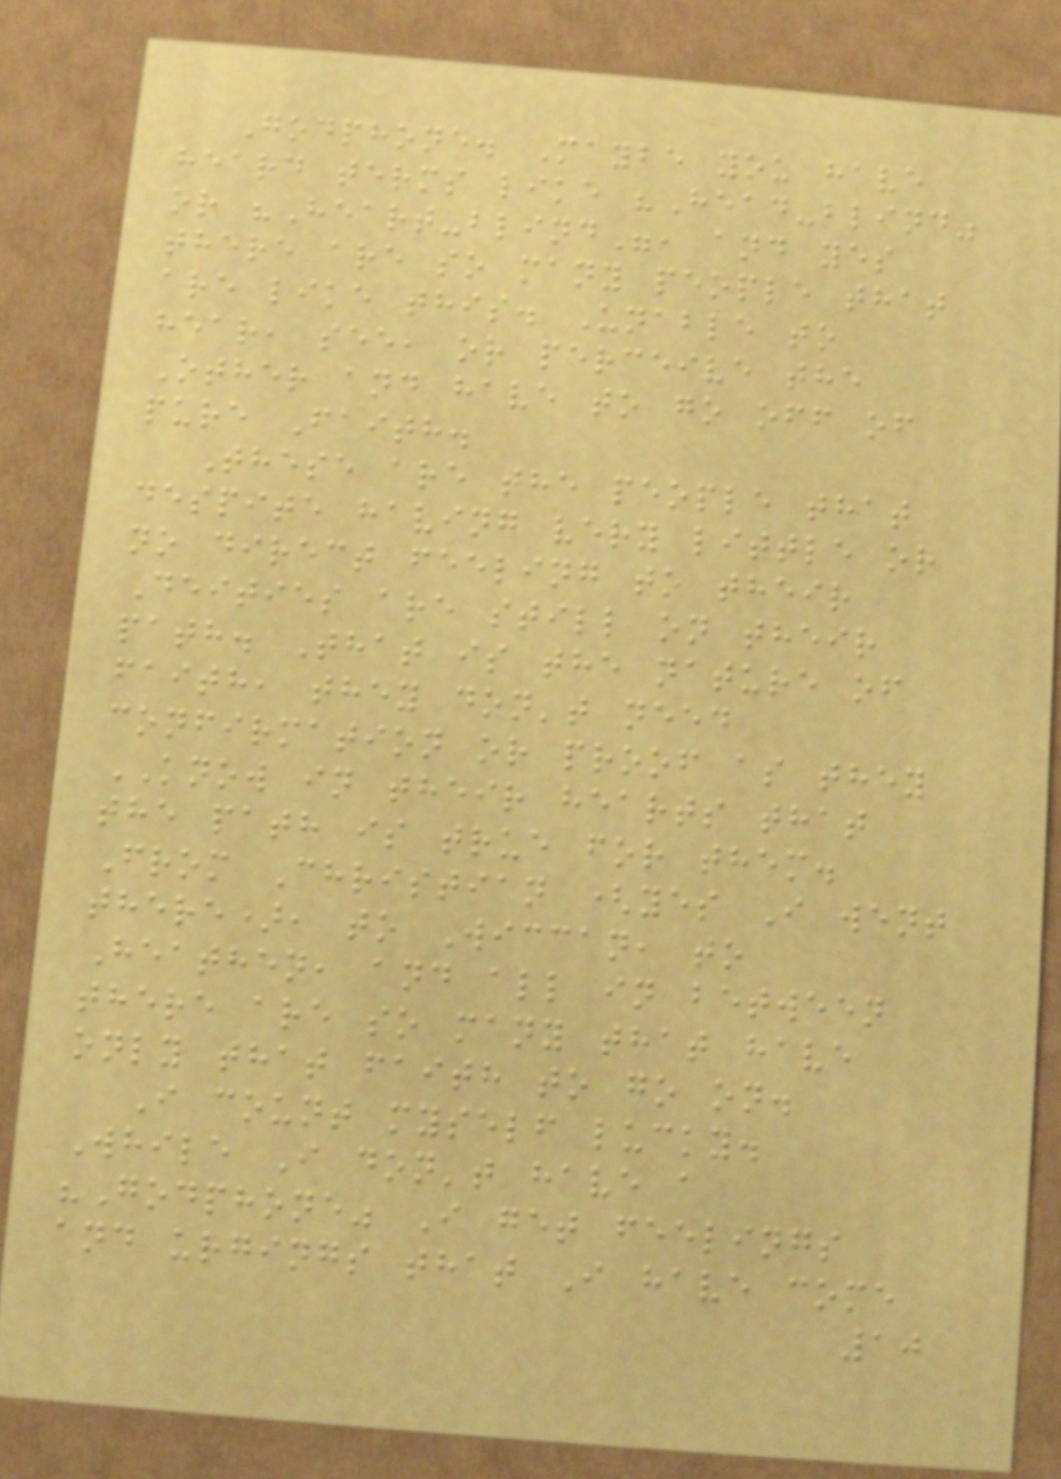Godphone. Maybe you have
heard terms like "Head-blind"
or "Heart-blind", and yes
there are so many people that
are like this. Unable to
hear, see, or perceive the
Other and have to go off of
pure Faith.
These are the people that
despite having very little or
no direct feeling to their
Deities are still on their
path. That is the nature of
faith, they don't need
confirmation or proof as they
KNOW in their hearts that
the path is true for them.
From Christian (yes I went
there), to Wiccan, to
Heathen, and all in between
there are so many that have
only that faith to go on.
I count myself lucky.
While I don't have a
"Godphone" I get feelings
and urgings that I have come
10
